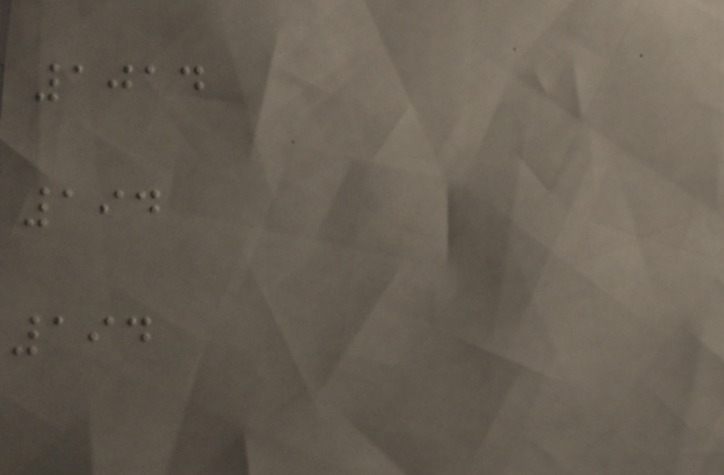1014
194
194
